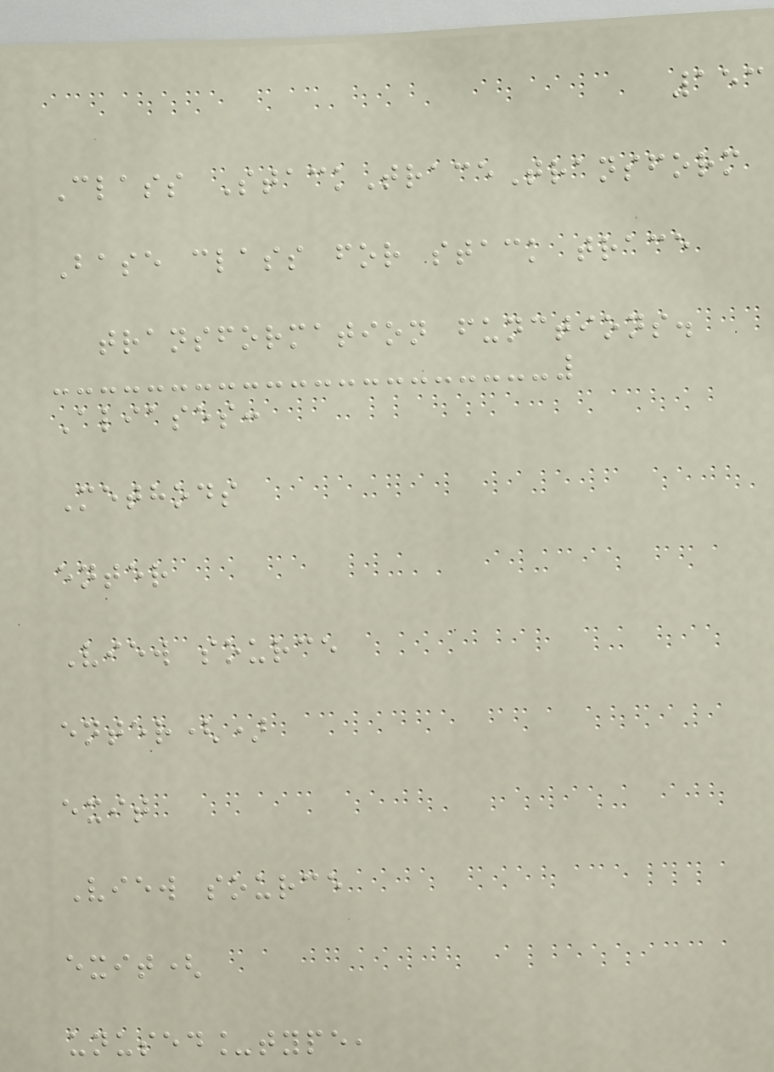153
Class StackTraceTransform
Base class for stack trace
transformation functions.
Aliases:
Methods
enter
View source
enter()
exit
View source
exit(
unused_type,
